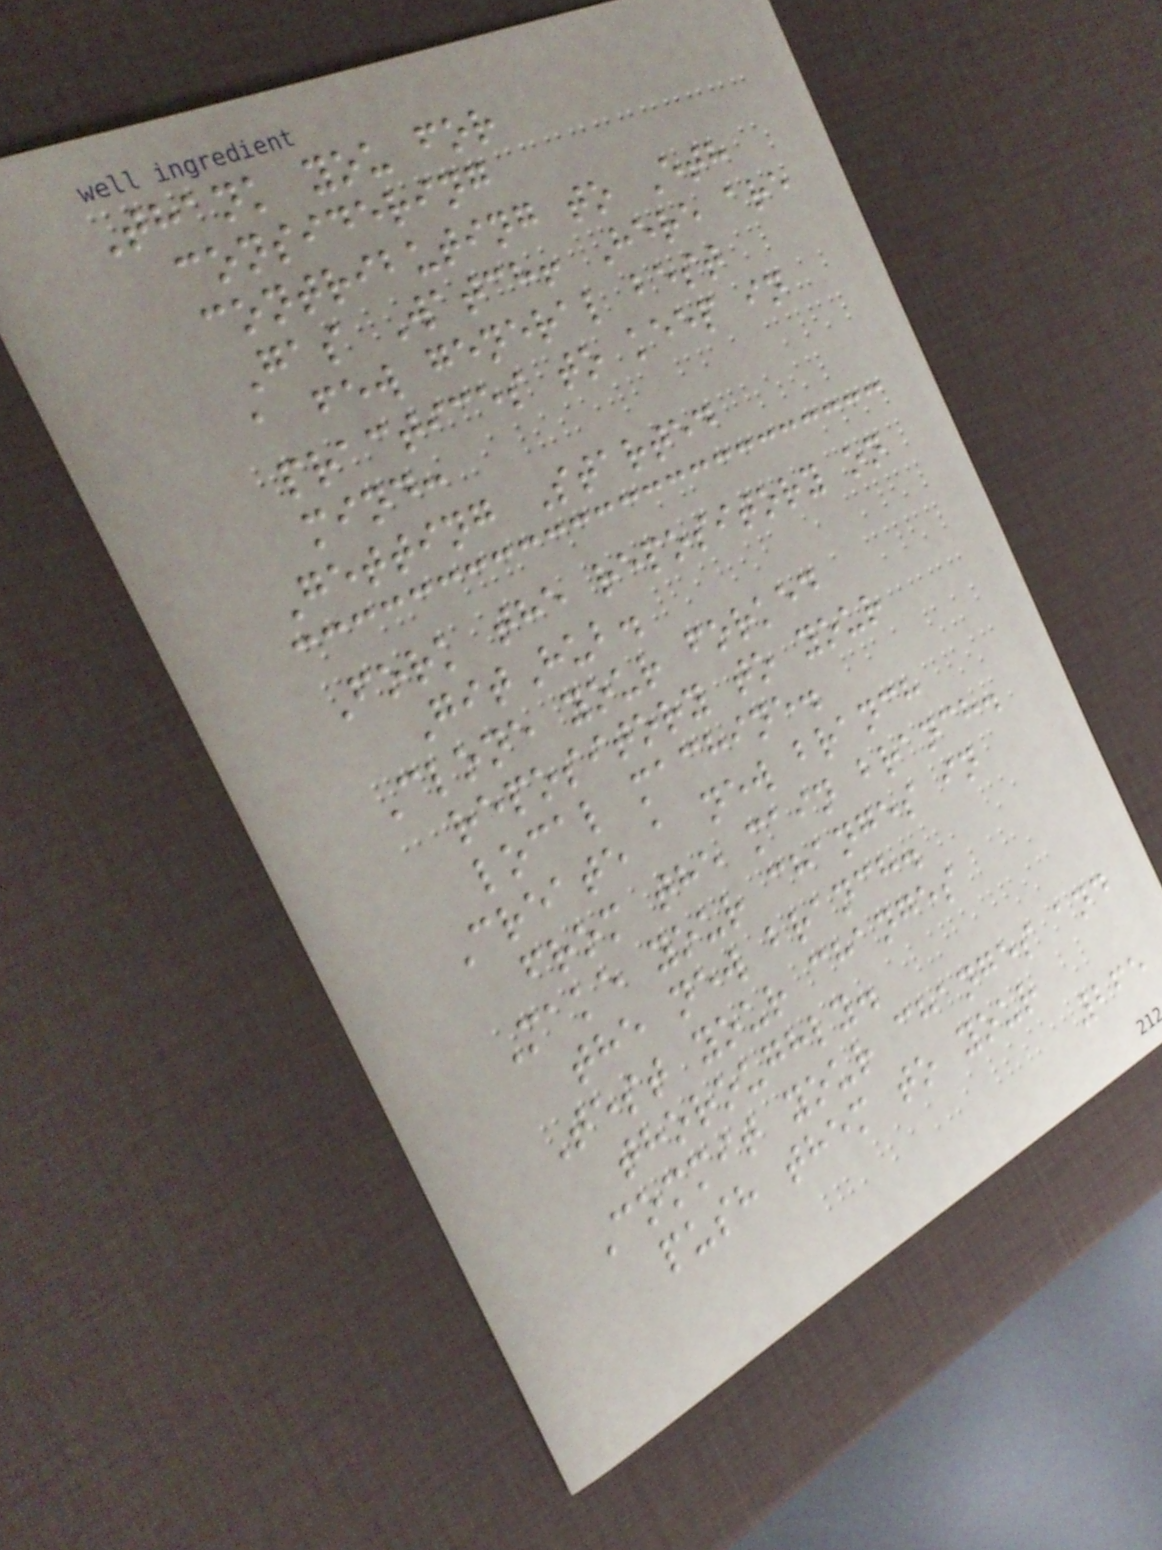Thank you for
considering
contributing to Eth
Gas Watch! Here are
a few general best
practices to keep in
mind:
Getting Started
Fork the repository on
GitHub.
Clone your forked
repository to your
local machine.
Create a new branch
from the main branch.
Make your changes in
the new branch.
Test your changes
thoroughly.
Commit your changes and
push them to your
265
